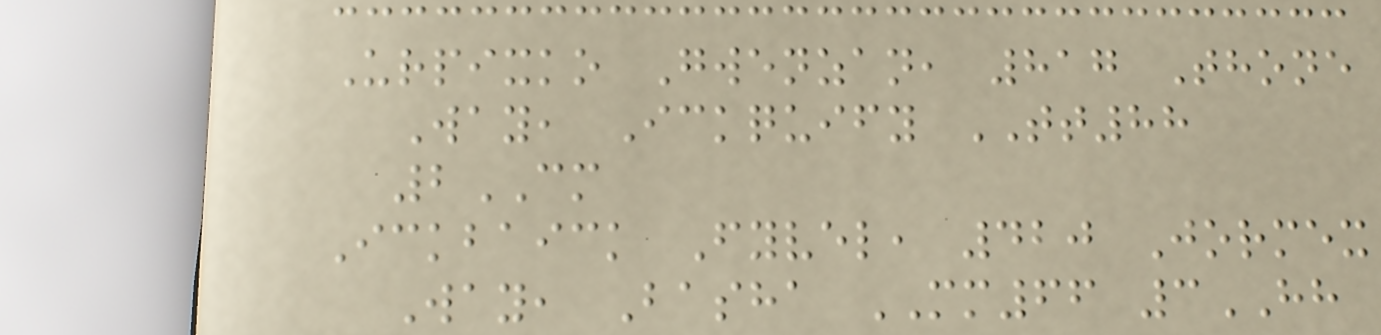Urpixko Gwenzan, 817 Thone
Way, Ickquify TT88
2CM
Ickbaick Fyvel, 420 Jormex
Way, Basha MM66 3HH
